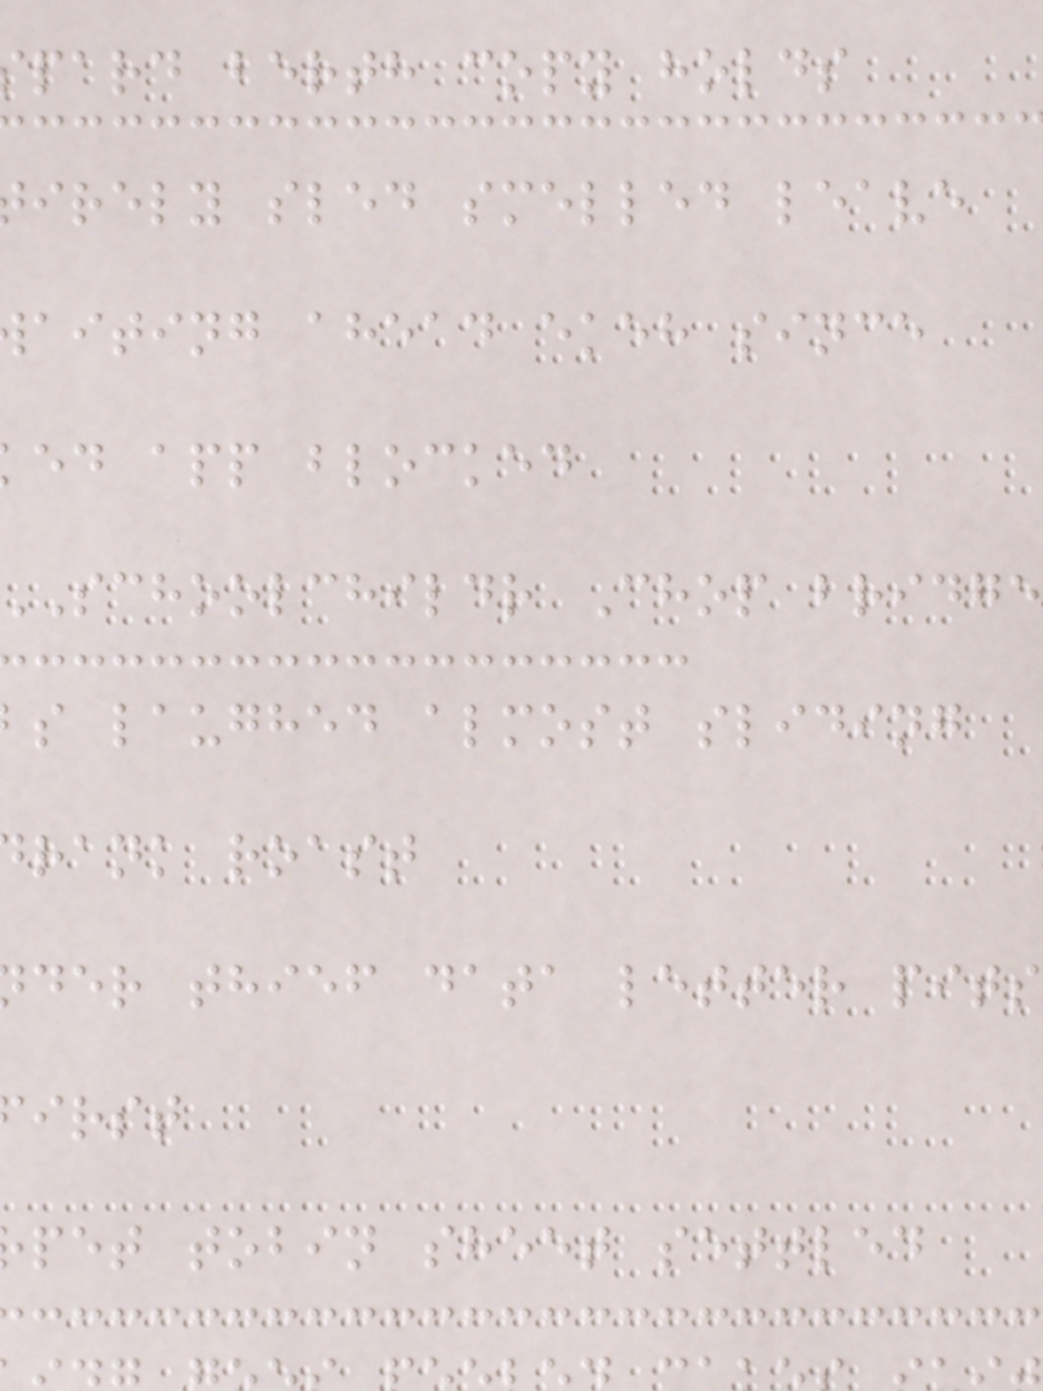pard berth copy holds
irely sled smelled leave
aiting ahead ekeh since
ed app blocked
schoolchildr Chop bridge
s laughed almost sliding
rank roast
der thief data letter pits
irst
pet tobin sheet settled
